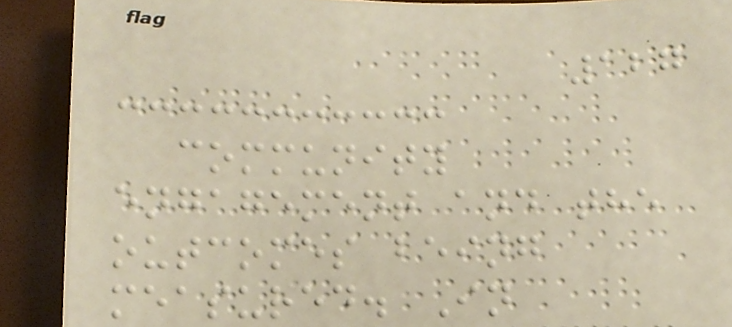127
community
engagement and the
outcomes being
measured. In
